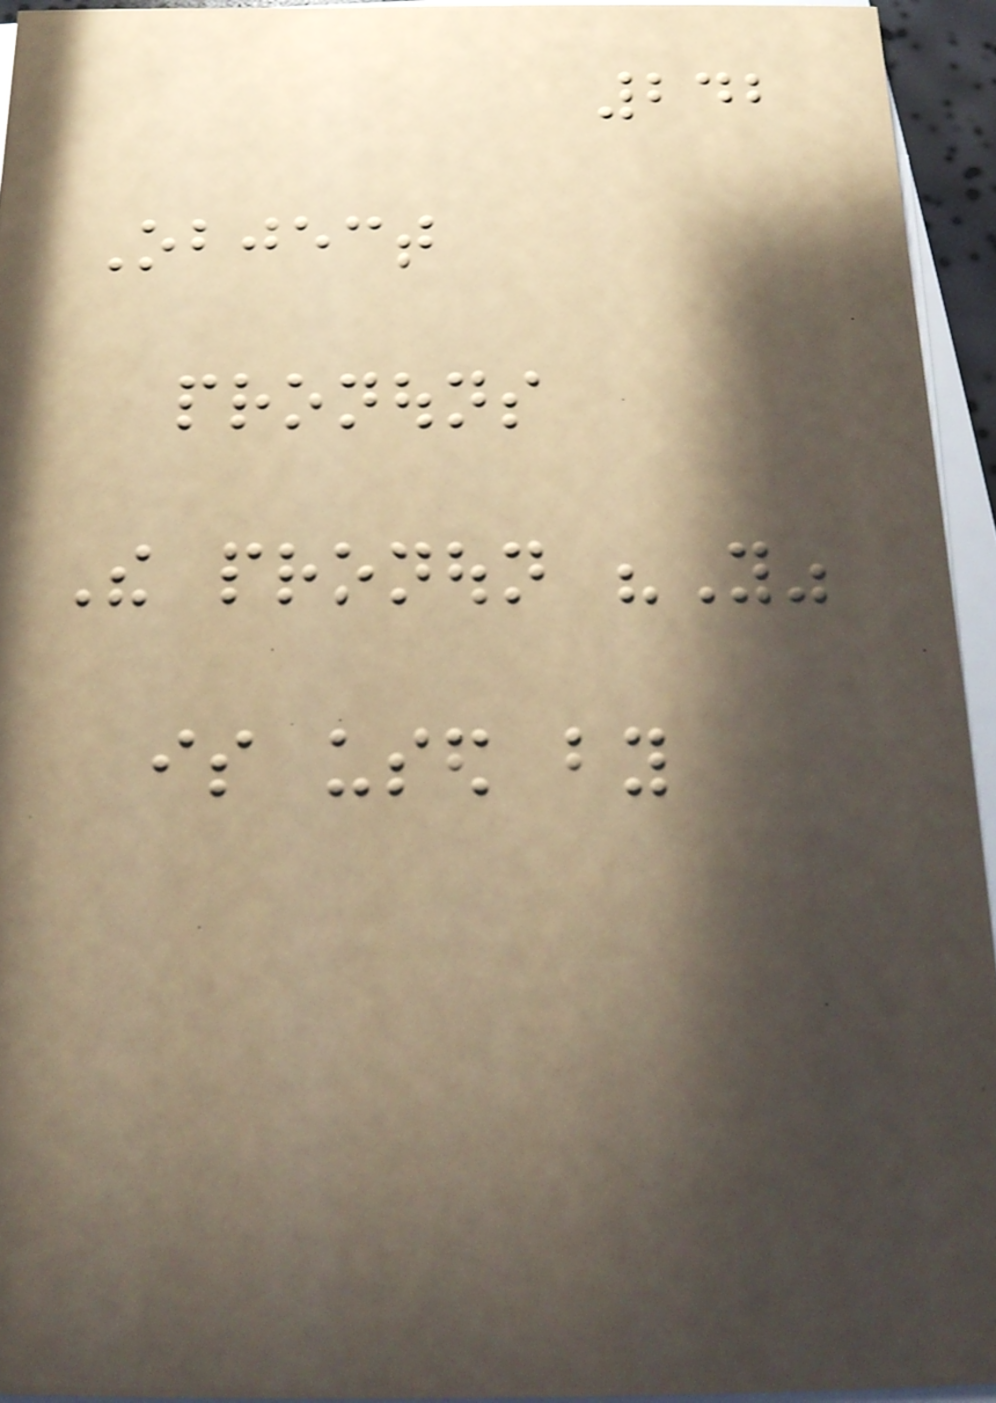242
Object
pronouns
The pronoun "You"
is used by
